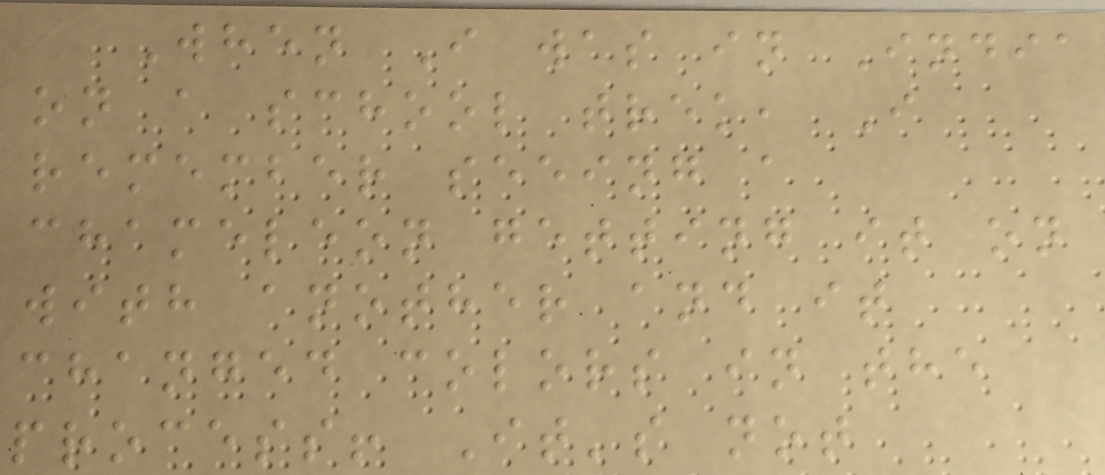When I was in India
on a school trek, I
remember seeing a
chameleon getting it on
with another and it
changed colors in the
process! It's not
